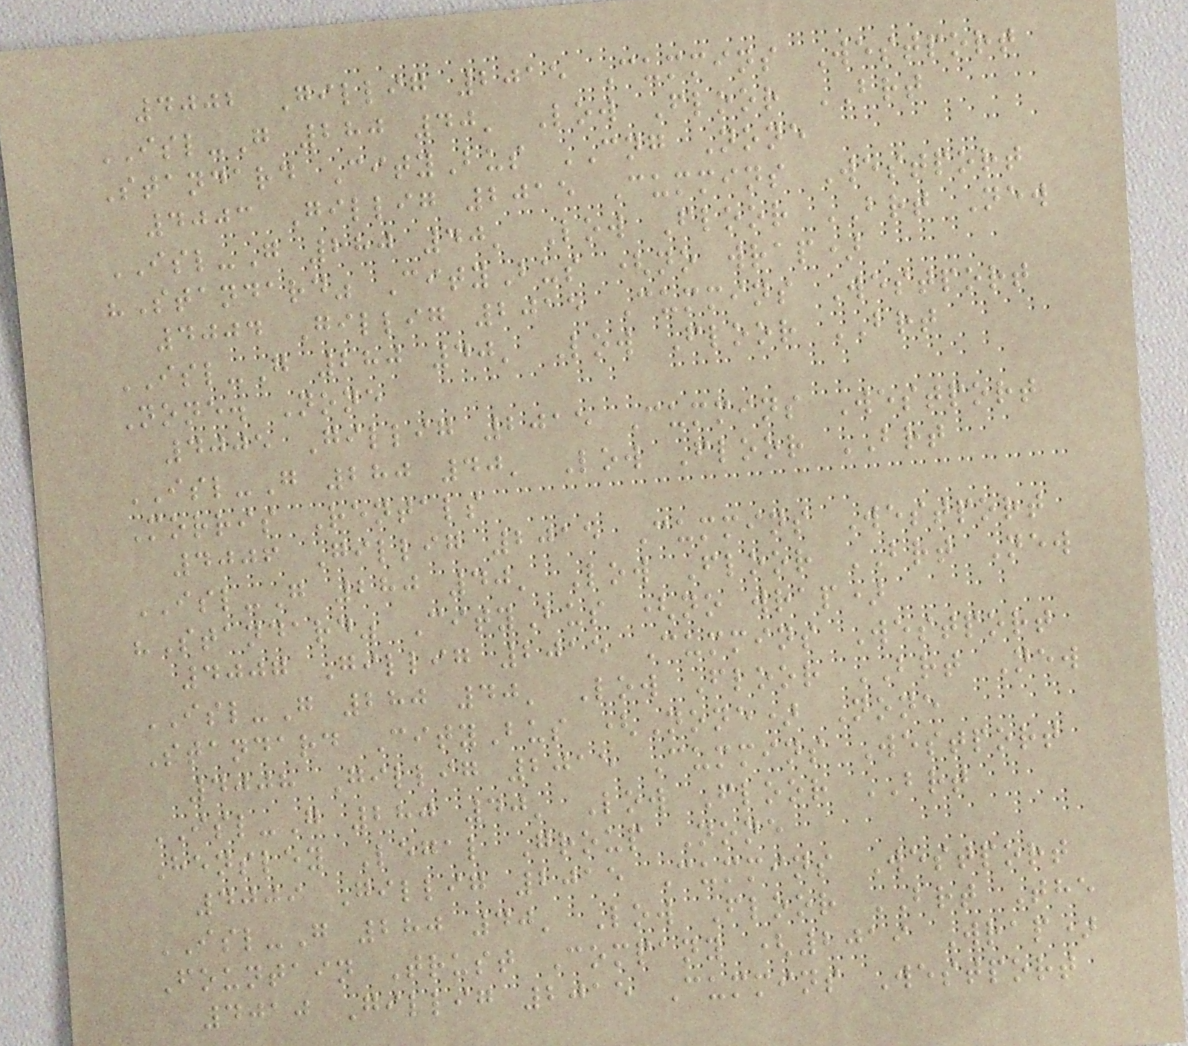4002 Gillig 2015 Cummins Westport
ISL-G 280 40' Low Floor BRT
Standard CityBus CNG None
4003 Gillig 2015 Cummins Westport
ISL-G 280 40' Low Floor BRT New
"Standard" CityBus (no wrap)
4004 Gillig 2015 Cummins Westport
ISL-G 280 40' Low Floor BRT
None. None
4005 Gillig 2015 Cummins Westport
ISL-G 280 40' Low Floor BRT
Morris Rentals
4006 Gillig 2015 Cummins Westport
ISL-G 280 40' Low Floor BRT New
"Standard" CityBus (no wrap)
4007 Gillig 2015 Cummins Westport
ISL-G 280 40' Low Floor BRT New
Standard CityBus (None) None
4008 Gillig 2015 Cummins Westport
ISL-G 280 40' Low Floor BRT
Hensley Legal Group None
4009 Gillig 2015 Cummins Westport
ISL-G 280 40' Low Floor BRT The
Fountain Trust Company (2019 Wrap)
4010 Gillig 2015 Cummins Westport
